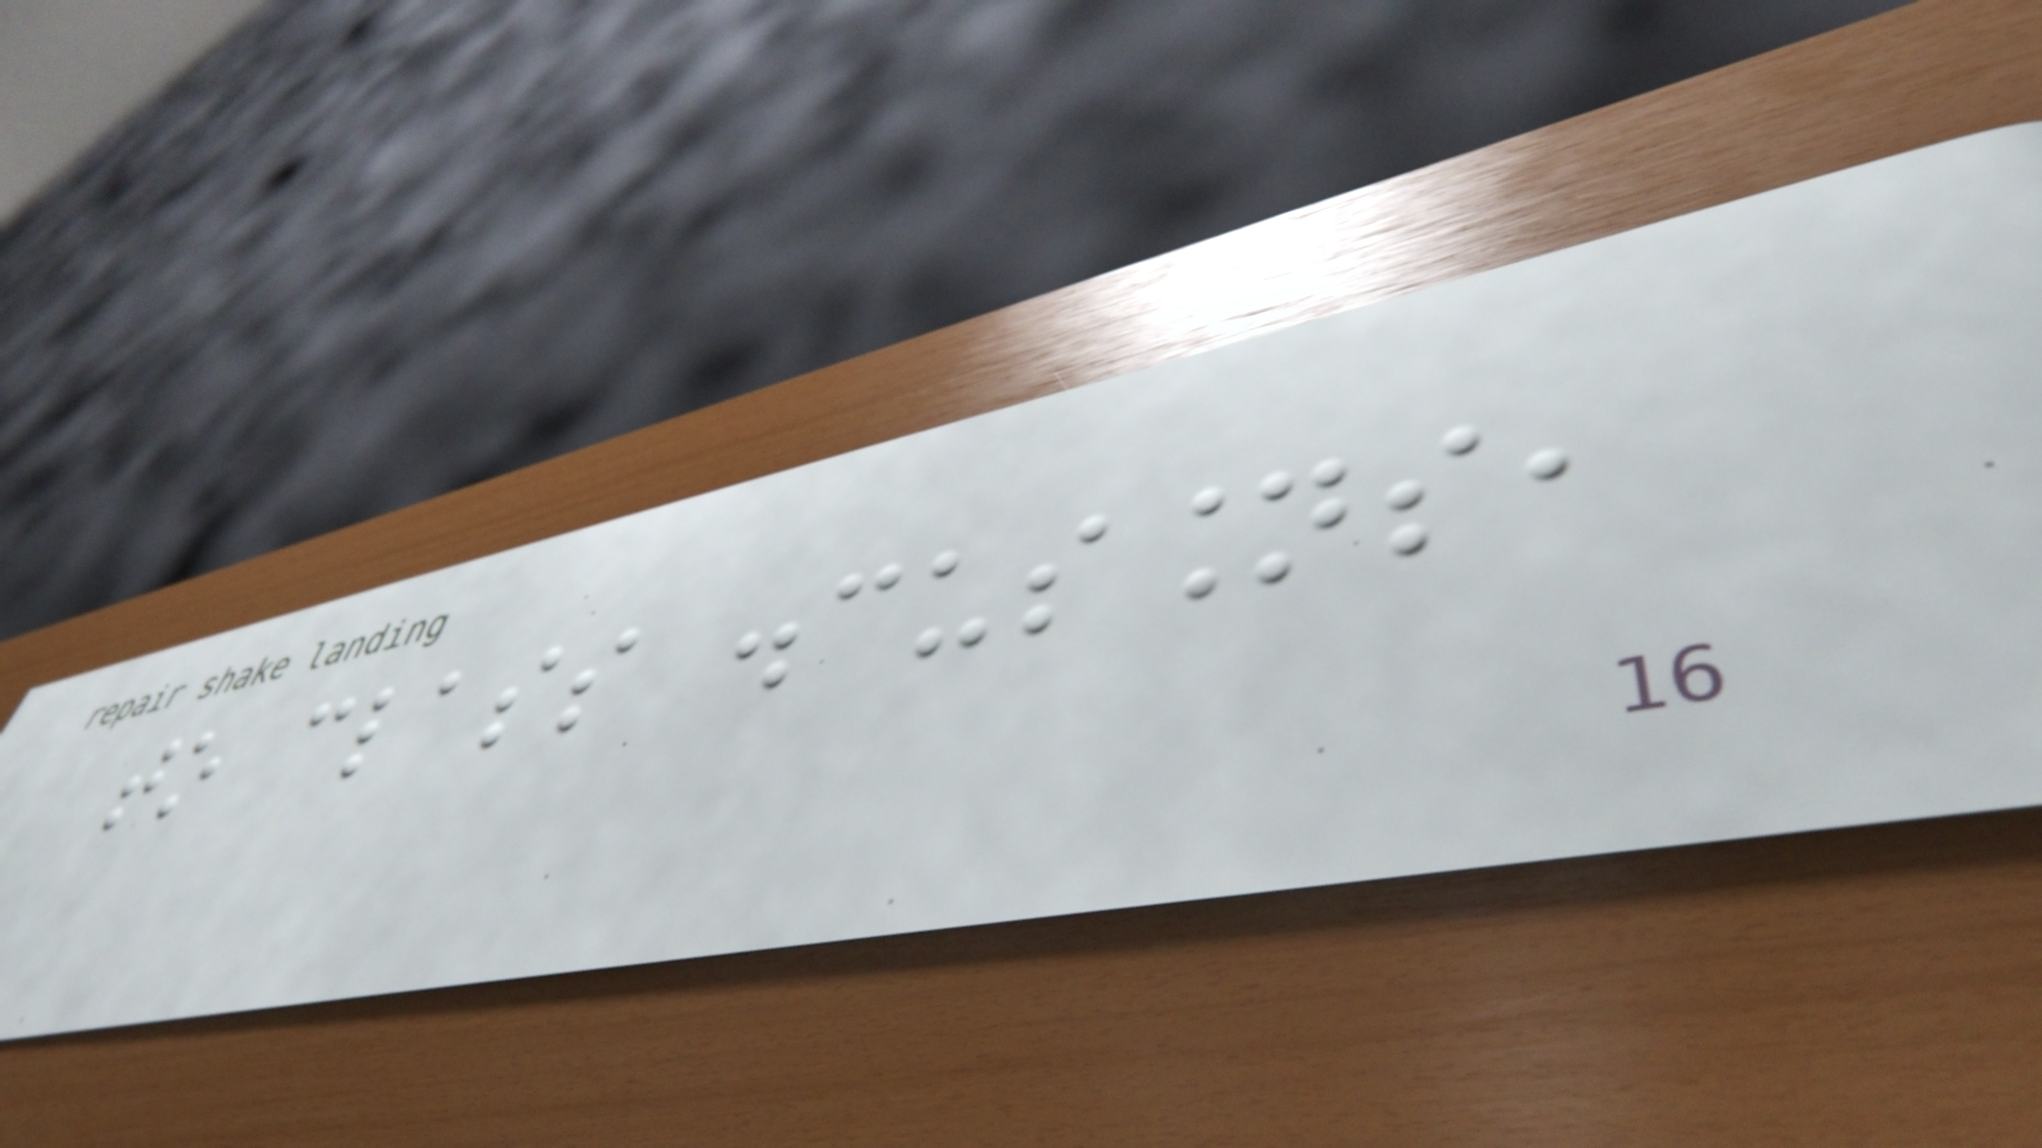to class discussions,
